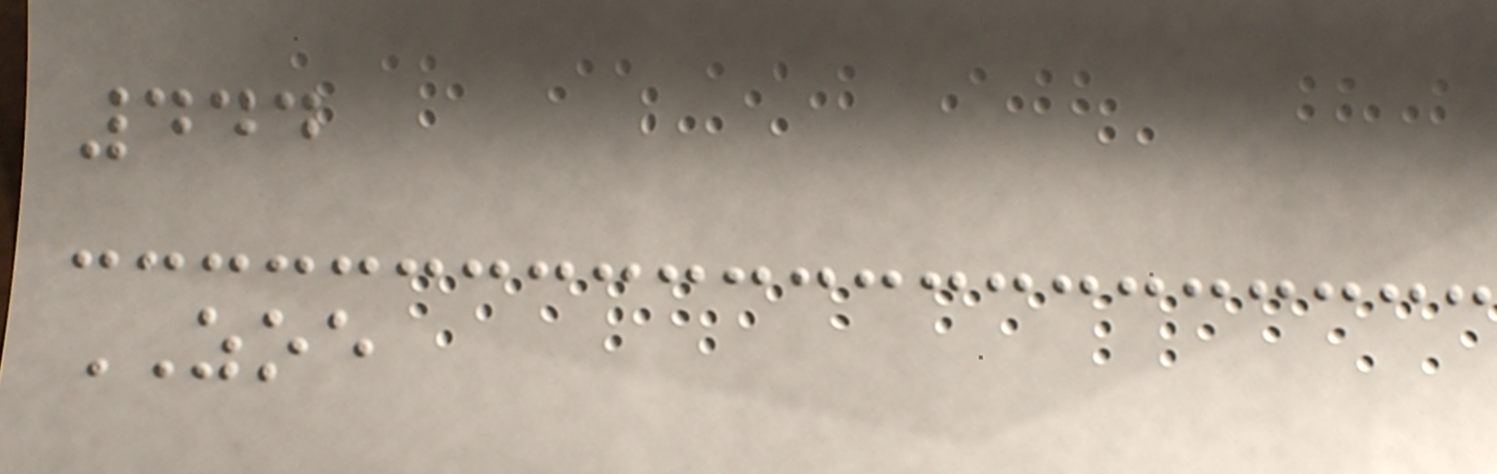444
ZOE
